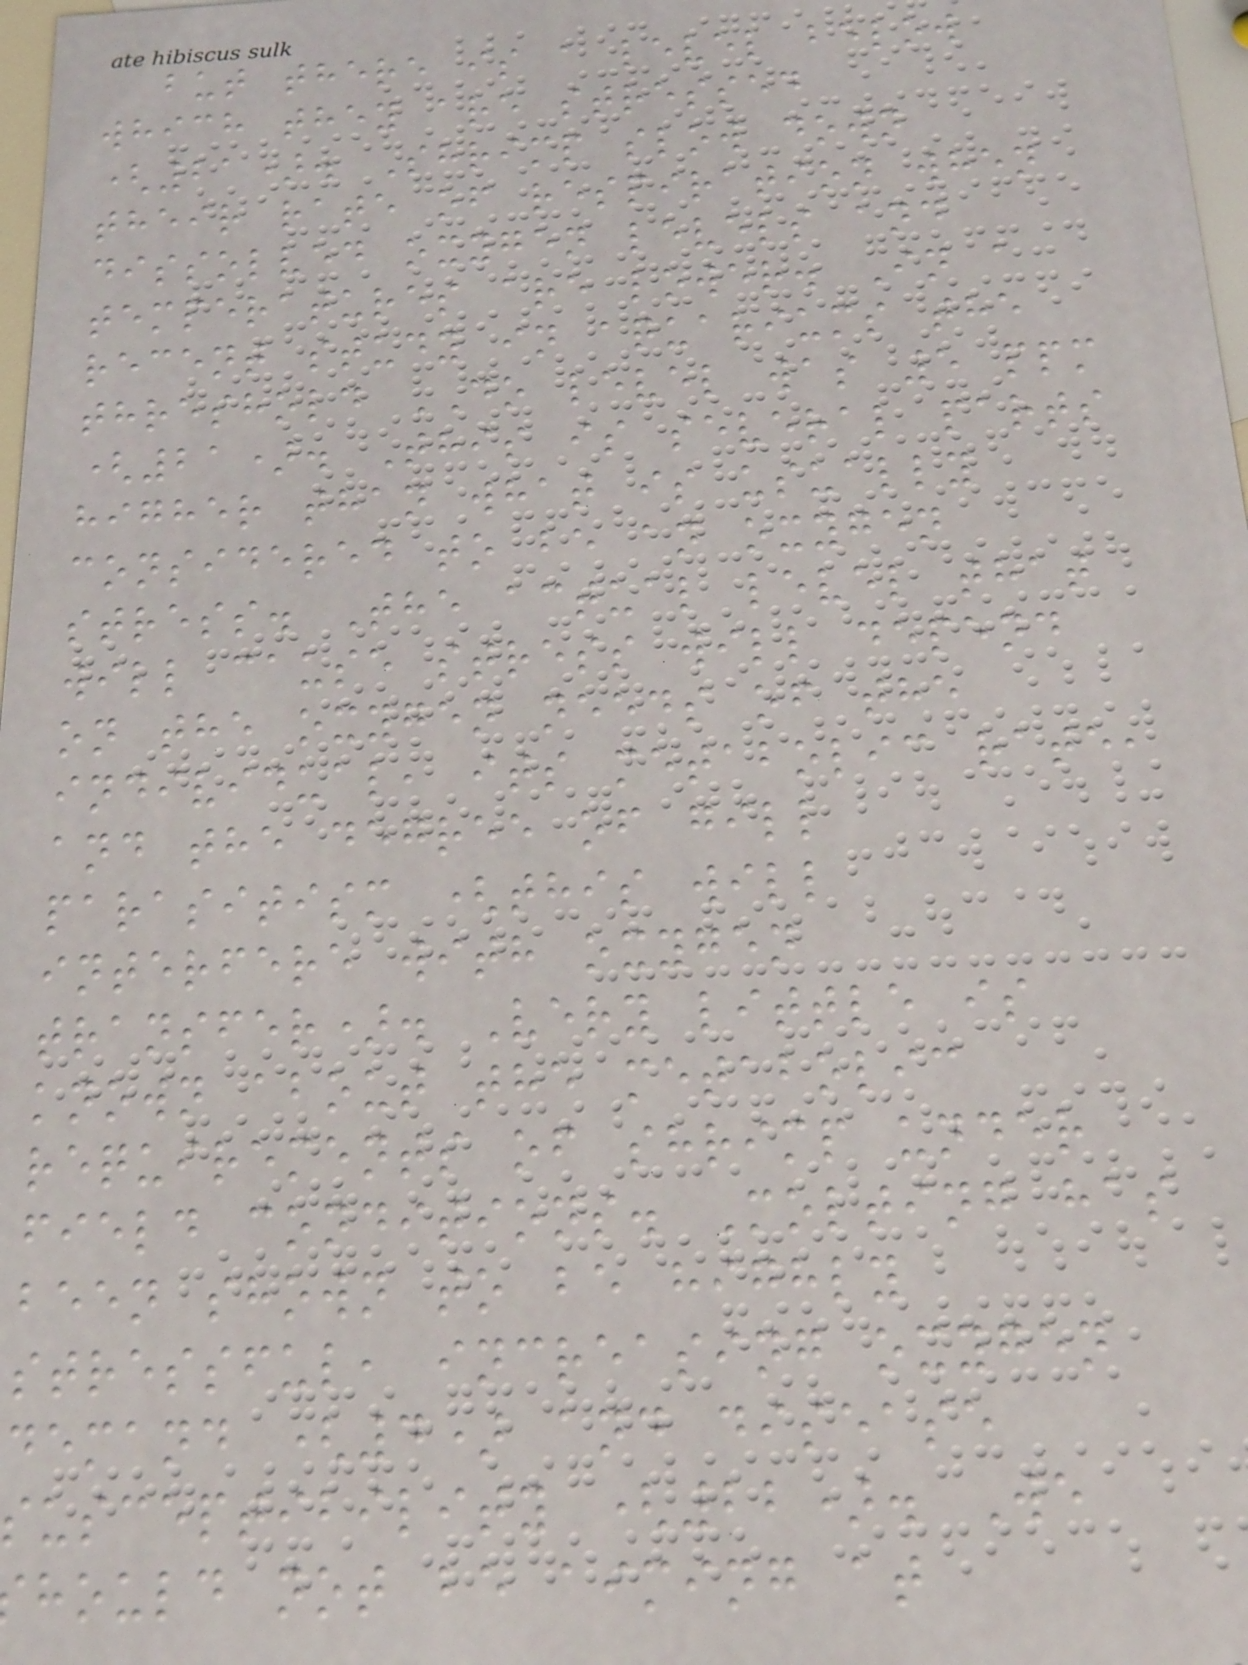but there is a level below
which they are stressed
(21). Shrimp slow down
their rate of respiration when
dissolved oxygen levels and
temperatures are lower. In a
recent study in aquariums the
threshold DO level was 5 ppm
(21). This is several parts
higher than what is usually
considered to be an oxygen
stress. The actual level that
will cause stress will depend
on the oxygen needs of the
individual, its metabolic rate,
and the degree of gill
parasitism (this will
interfere with oxygen
transfer). Very little is
known about the metabolic
requirements of shrimp under
field conditions. Molting has
been shown to be highly
stressful, increasing oxygen
demand (4) and disease
susceptibility (22). We
hould not be aiming at
